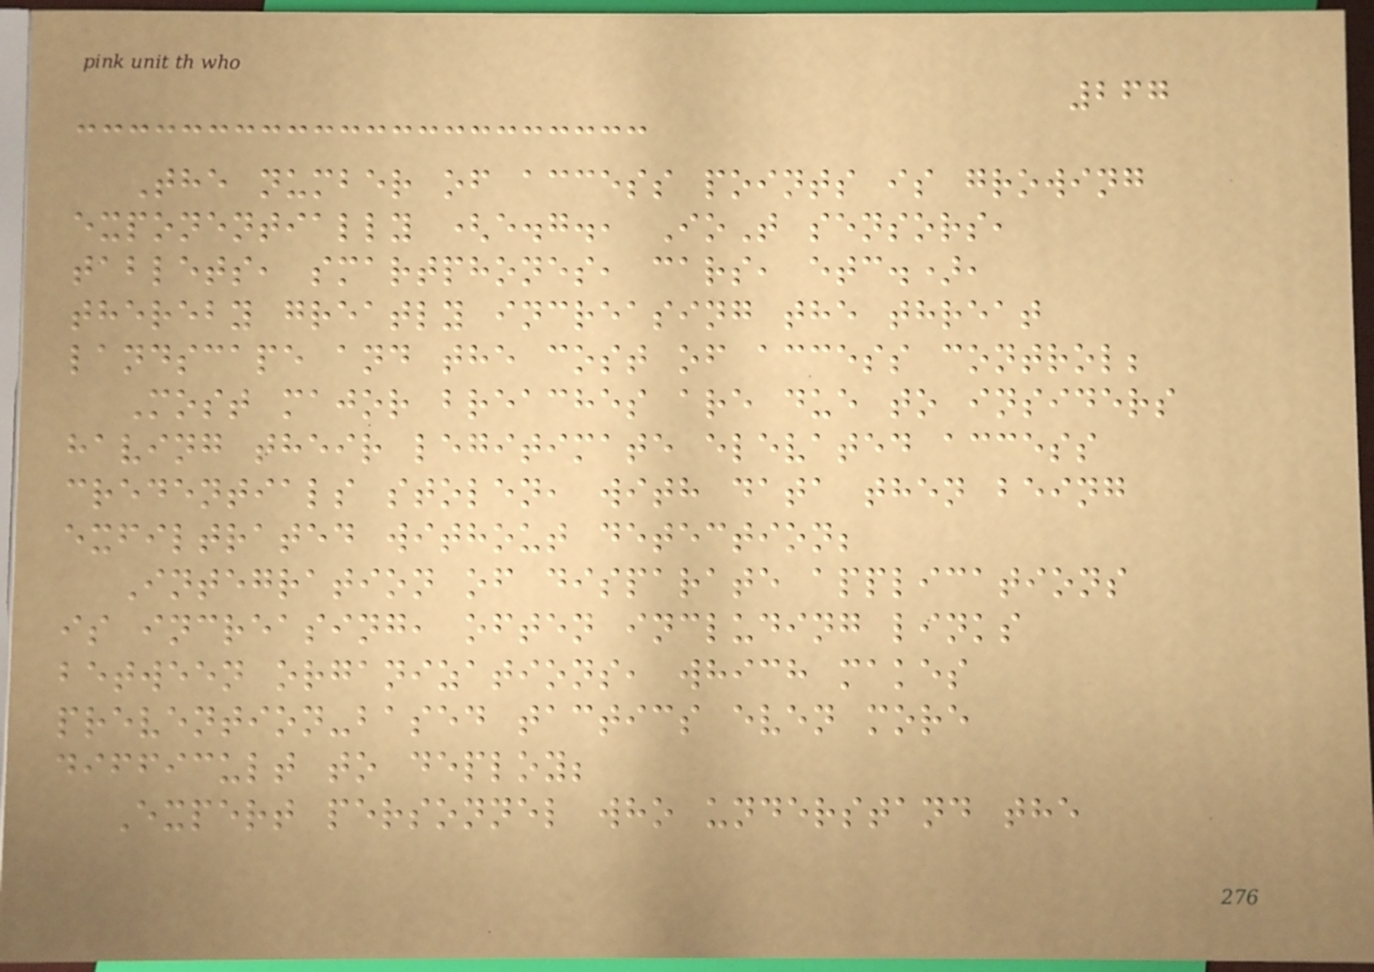267
The number of access points is growing
exponentially (e.g., IoT sensors,
tablets, smartphones, cars, etc.),
thereby greatly increasing the threat
landscape and the cost of access control;
Most major breaches are due to insiders
having their legitimate elevated access
credentials stolen, with data then being
exfiltrated without detection;
Integration of disparate applications
is increasing, often including links
between organizations, which makes
prevention-based tactics even more
difficult to deploy;
Expert personnel who understand the
